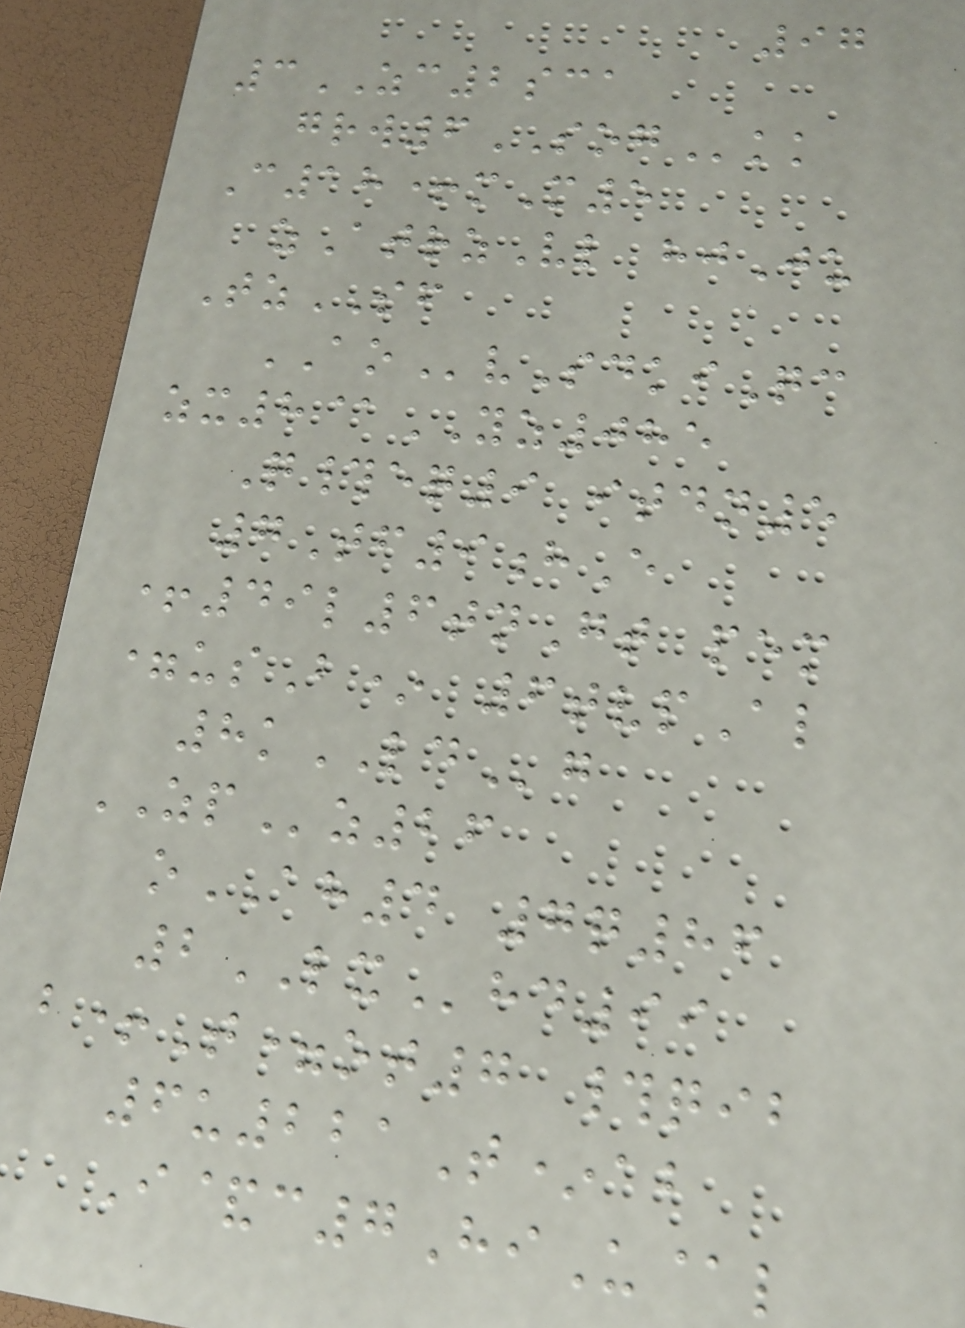97
3ZC2sca
grw6SOGkk
C18+mM5
zAtrzVl hjJu
TzSF
AOvSdkiQc
zx8@YZ085
Q#eq9 itdn5
7Tf9hE
+49l6tnGt pem
=usB* 6tvpAl
8kLDg
ZPz26
oAH4 7q86
2LXhd99
b+T=ot7 #qib
6u221T*ab
I&c7HiU@l
